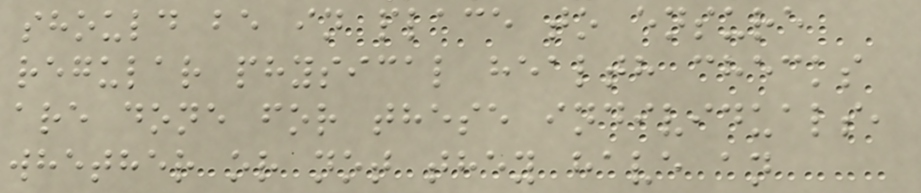should be in place to ensure
regular physical health checks
are done for these individuals,
whether or not they have an
